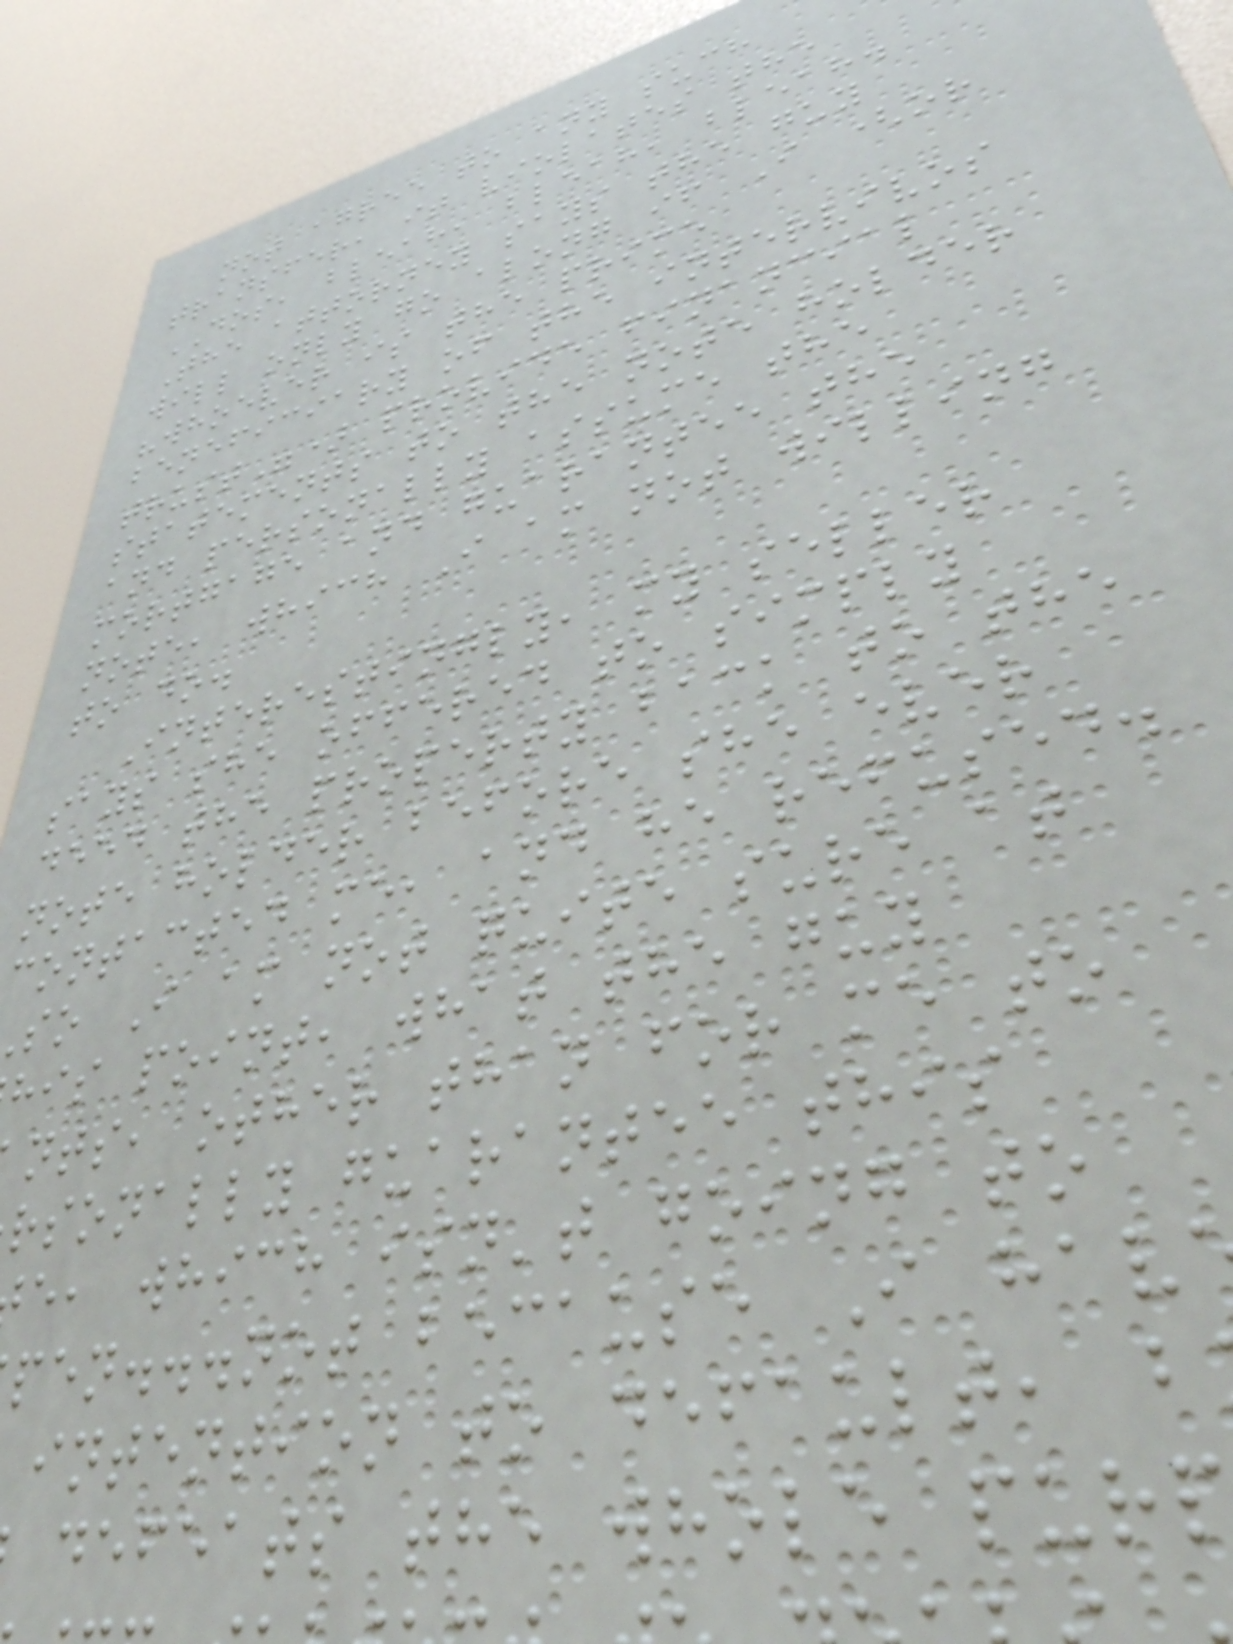not agree to any such
transfer, it violates the
DOS, bleah, bleah, bleah.
The attorney says the guy
will only go along if I (or
"whoever is the prime
beneficiary of the intervivos
trust") provide financial
statements to the note holder
and personally assume the
mortgage and guarantee the
note, which I am not willing
to do.
Interestingly, my seller
says she offered to simply
deed the property back to the
note holder before she ever
contacted me, and he refused.
so I am not quite sure at
his point, what the guy
nts, other than for me to
rsonally guarantee this
e, which isn't going to
pen...not because I hav
intention to default, b
defeats the whole pur
